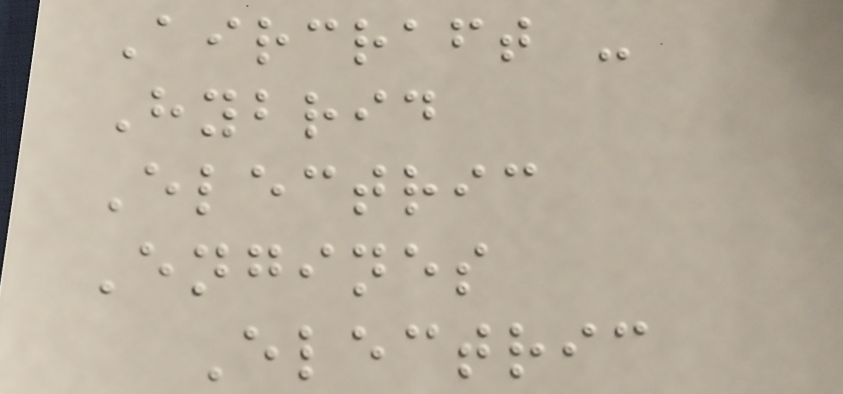Aircraft -
Hybrid
Electric
Engines
Electric
